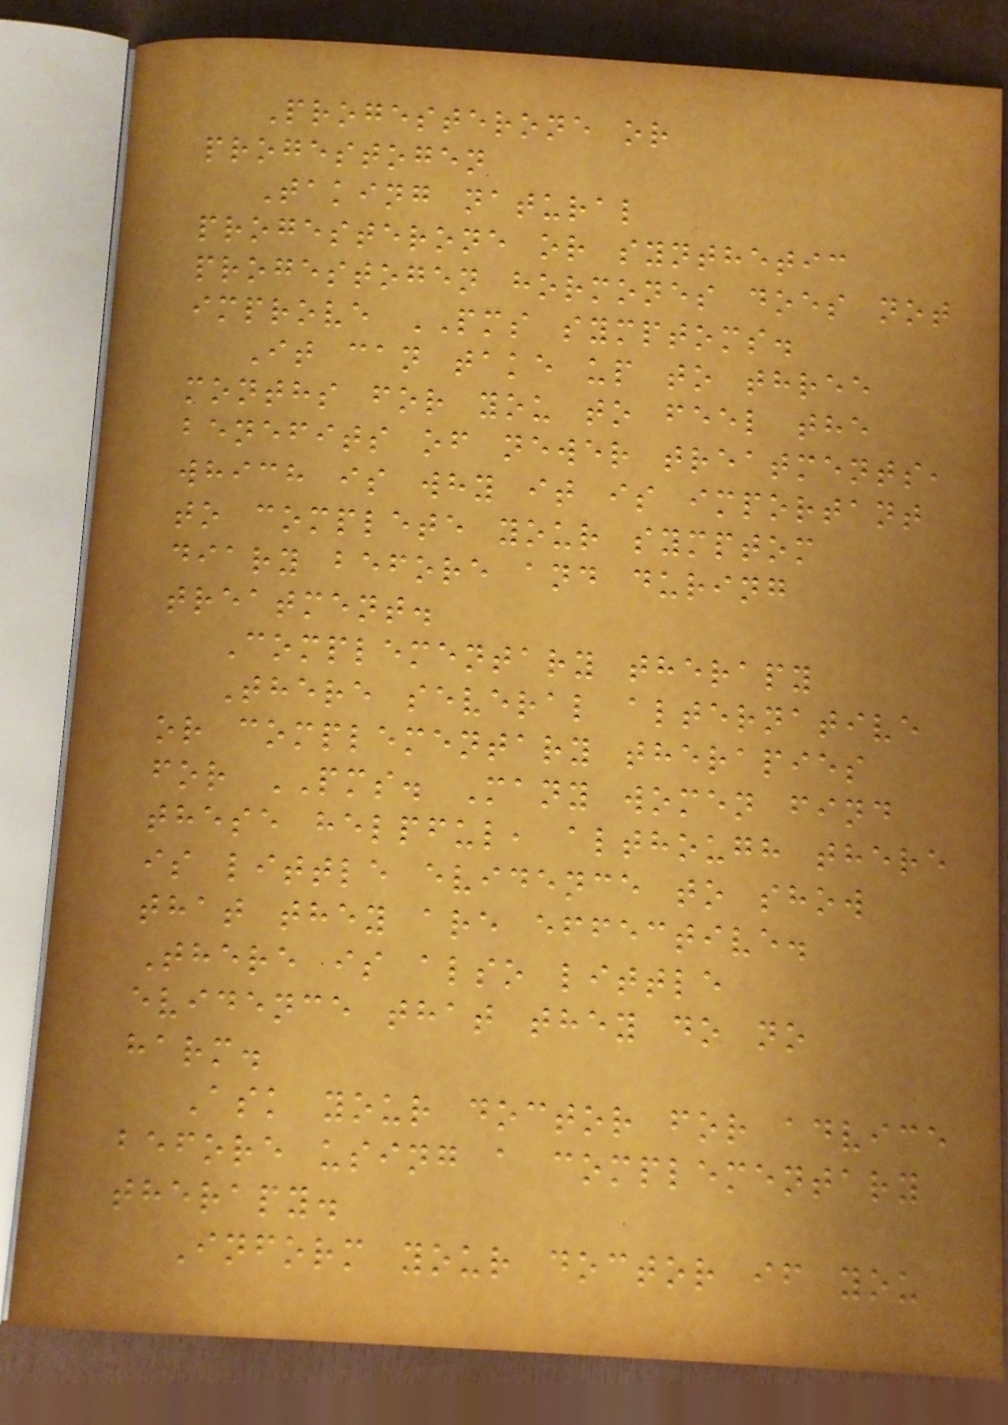Progesterone or
progestogen
Taking natural
progesterone or synthetic
progestogen hormones does not
improve PMS symptoms.
It can take up to three
months for you to feel the
benefits of newer treatments,
which is why it is important
to complete your symptom
diary before and during
treatment.
Complementary therapy
There several alternative
or complementary therapies
for PMS. Many women find
these helpful, although there
is little evidence to show
that they are effective.
There is also little
evidence that they do no
harm.
Ask your doctor for advice
before using a complementary
therapy.
Inform your doctor if you
